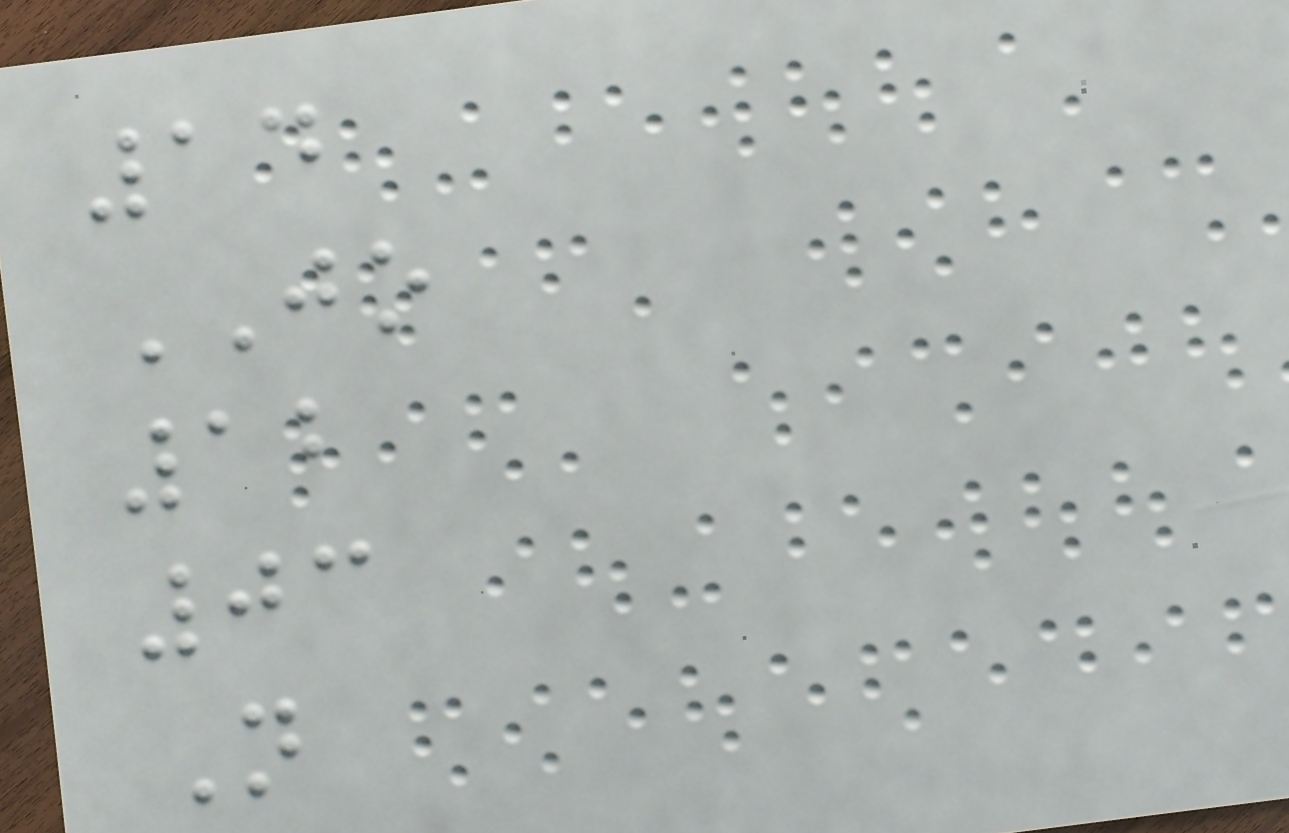14
JO
12
03
N
